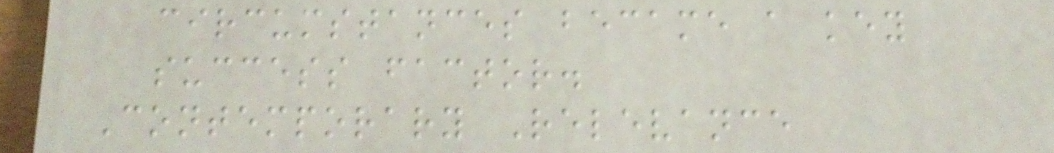circumstances became a key
success factor.
Contemporary Relevance
